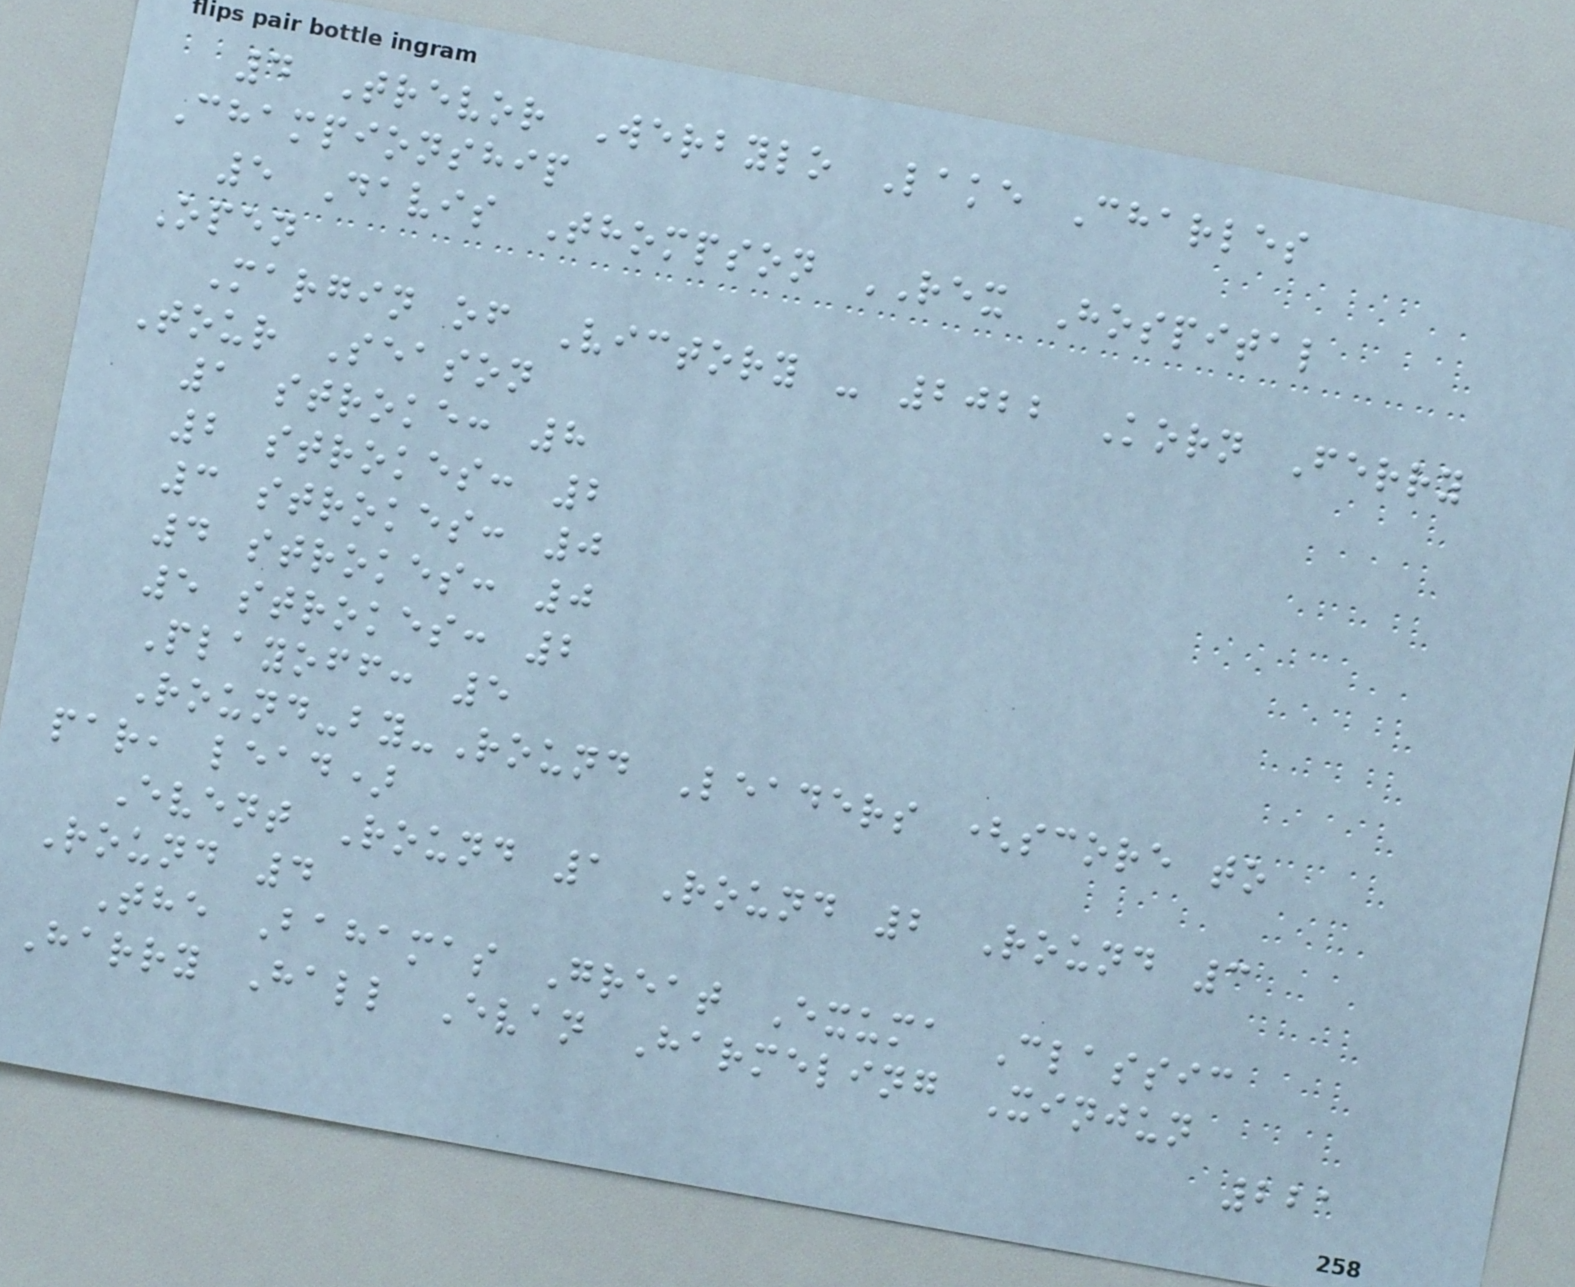4 Trevor Werbylo Lake Charles
Championship
5 Davis Thompson REX Hospital
Open
Margin of Victory - 2022 Korn Ferry
Tour Season
1 stroke: 8
2 strokes: 2
3 strokes: 0
4 strokes: 0
5 strokes: 2
Playoff: 5
Round-by-Round Leaders (score to
par, lead)
Event Round 1 Round 2 Round 3
Round 4
The Bahamas Great Exuma Classic
Harry Hall Evan Harmeling Xinjun
221
